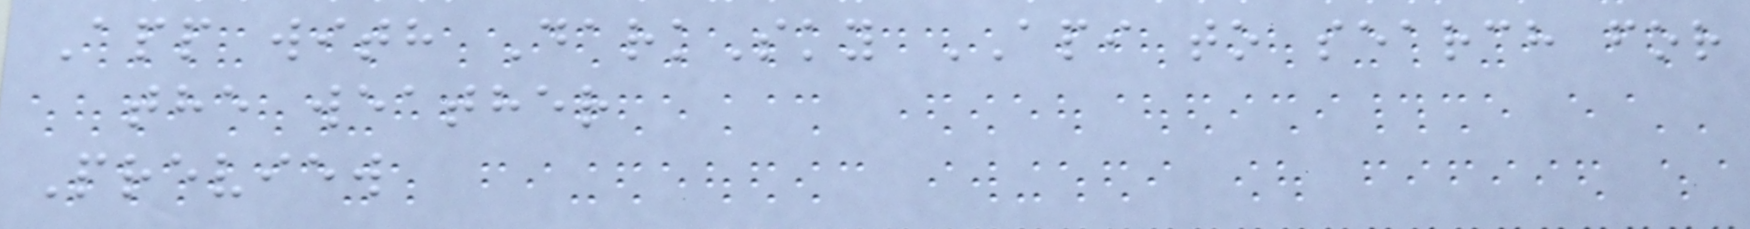App with DarkSky API to search for
the weather
Preview
